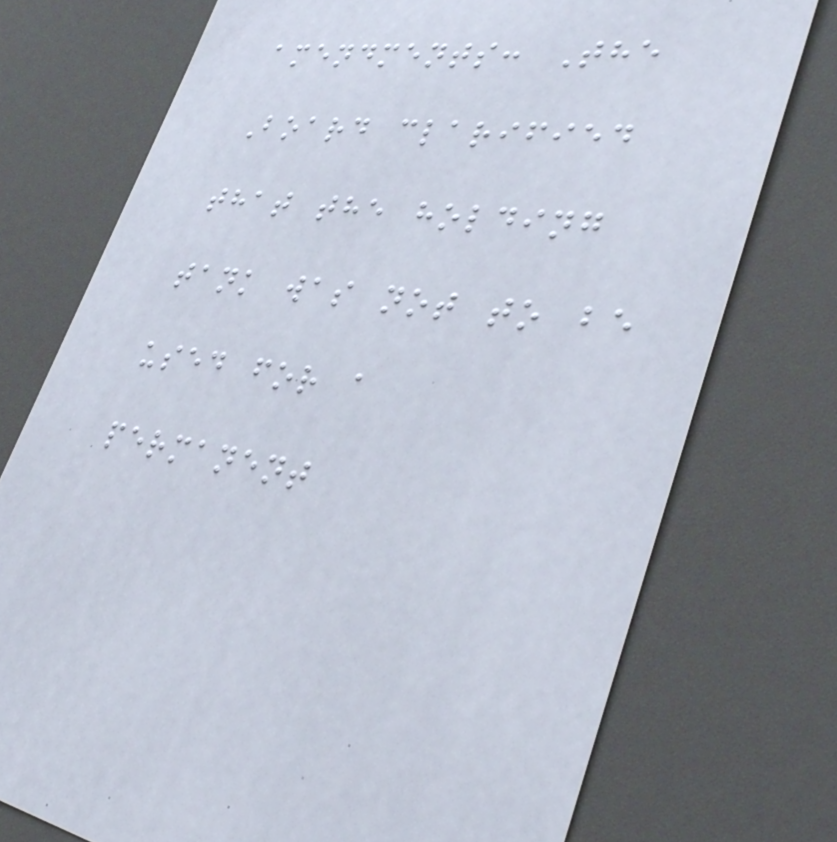amendments: The
Board clarified
that the holding
tank was not to be
used for a
permanent
